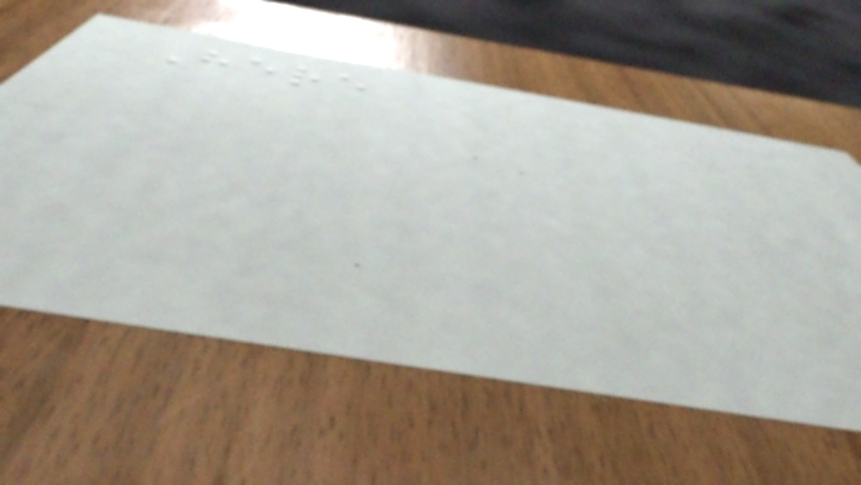Here
